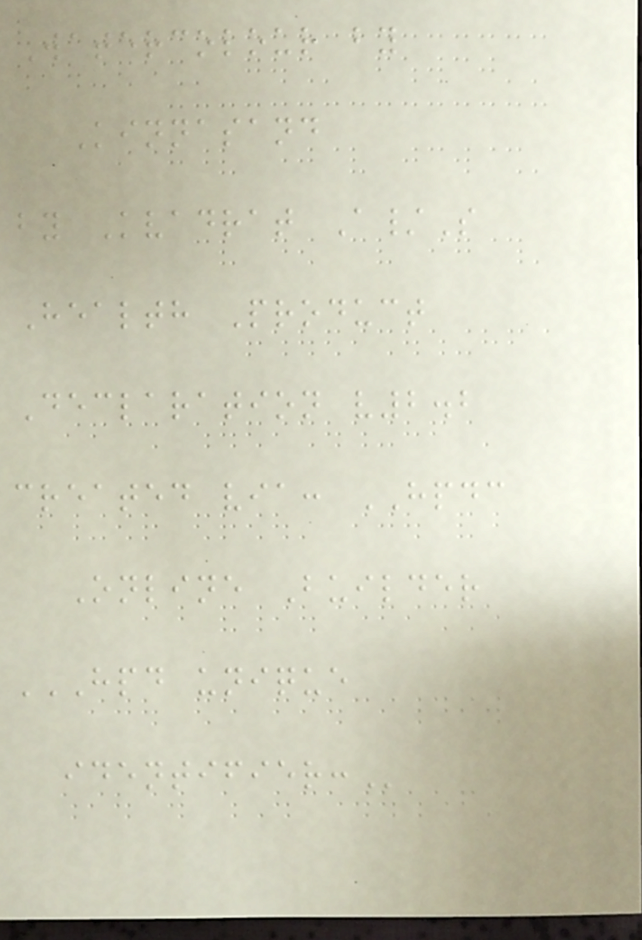Watercolour by
Kinnasand
by Kvadrat A/S
Health Product
Declaration v2.2
created via: HPDC
Online Builder
HPD UNIQUE
IDENTIFIER:
